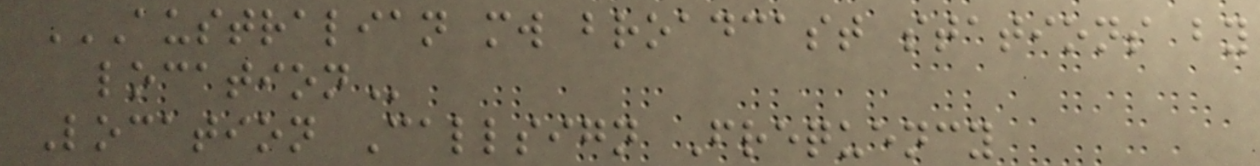AUSTRALIAN MW BROADCAST STATIONS BY
LOCATION
Location Callsign Frequency
